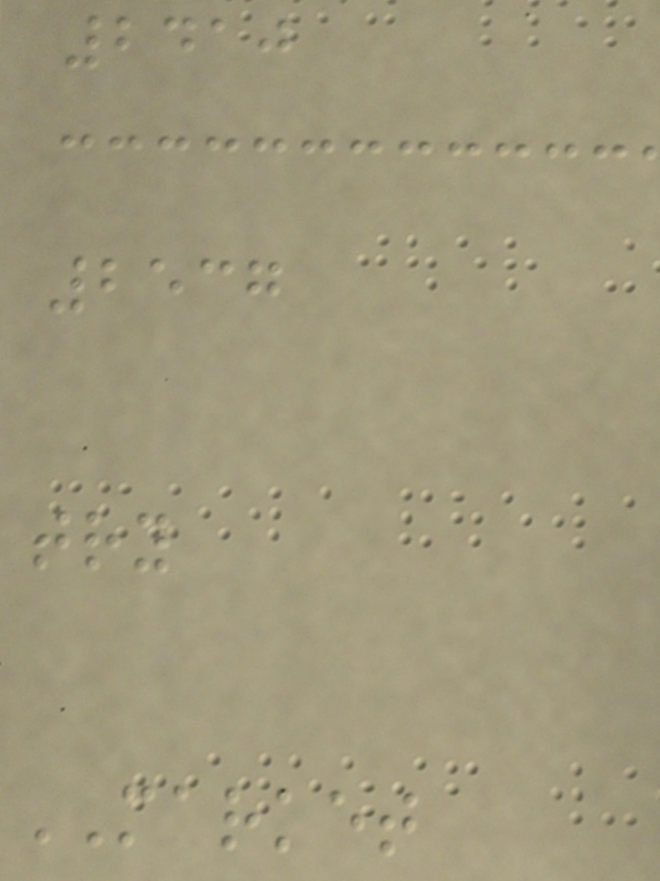2410
2537
try
MARKET
